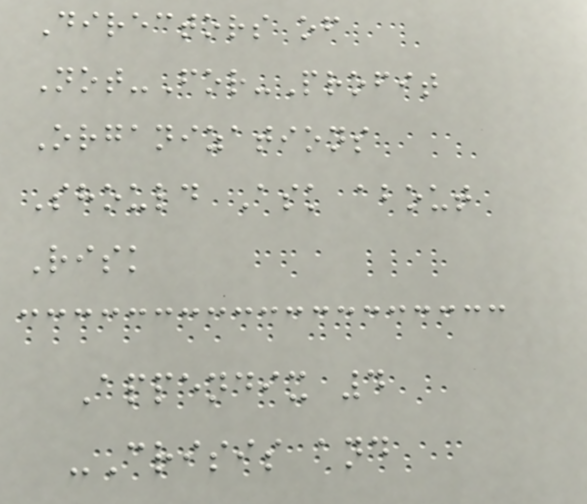Directors of
Not-For-Profit
Organizations
Should Ask about
Risk
Appendix 4
-Crisis and
